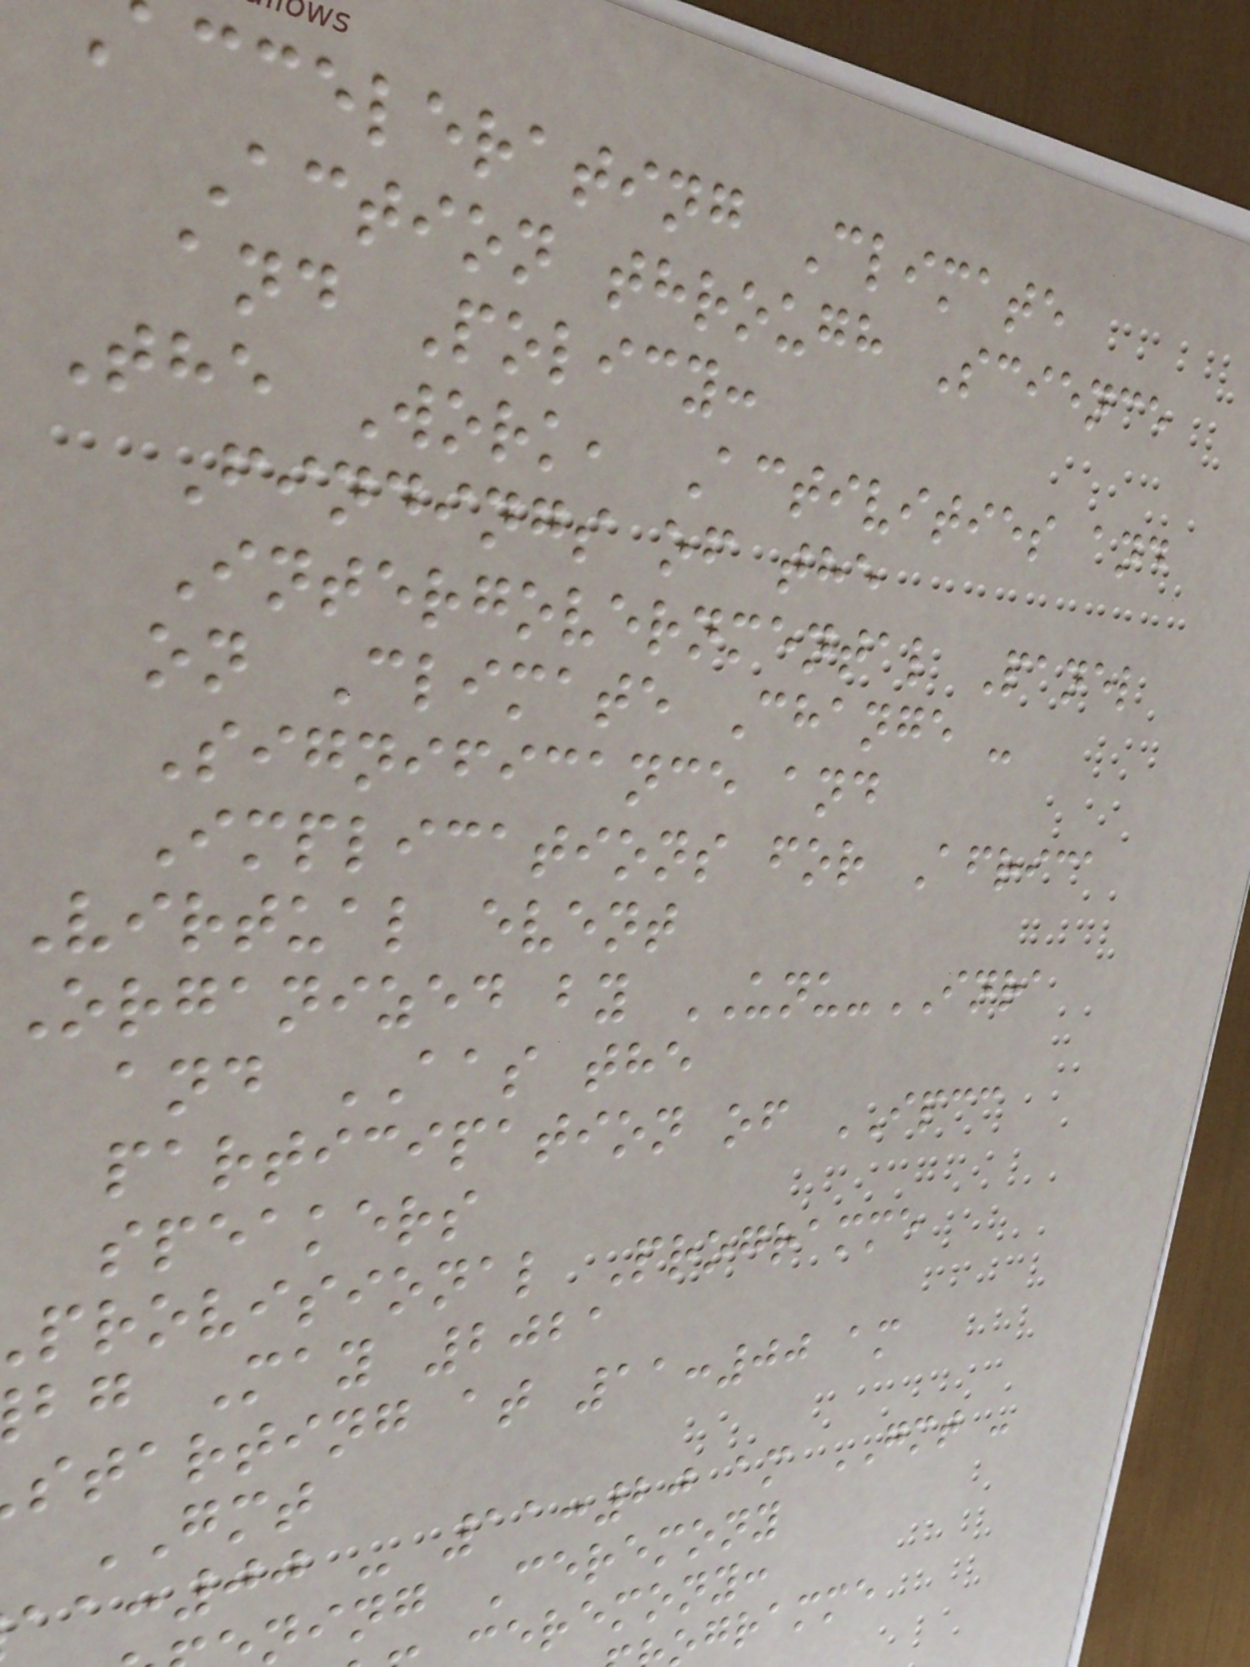ccelerating Climate
Action through Science
and Policy:
The Work, Activities and
Findings of the
Intergovernmental Panel
on Climate Change -
Significance and
Implications for Africa
Virtual event
Organized by UNU-INRA
and AAS the
participation of IPCC
speakers
provisional Programme
bg May 2021
starting at 11:00 am
GMT
:00 - 11:20 am GMT -
ning Ceremony
eremony:
gramme
